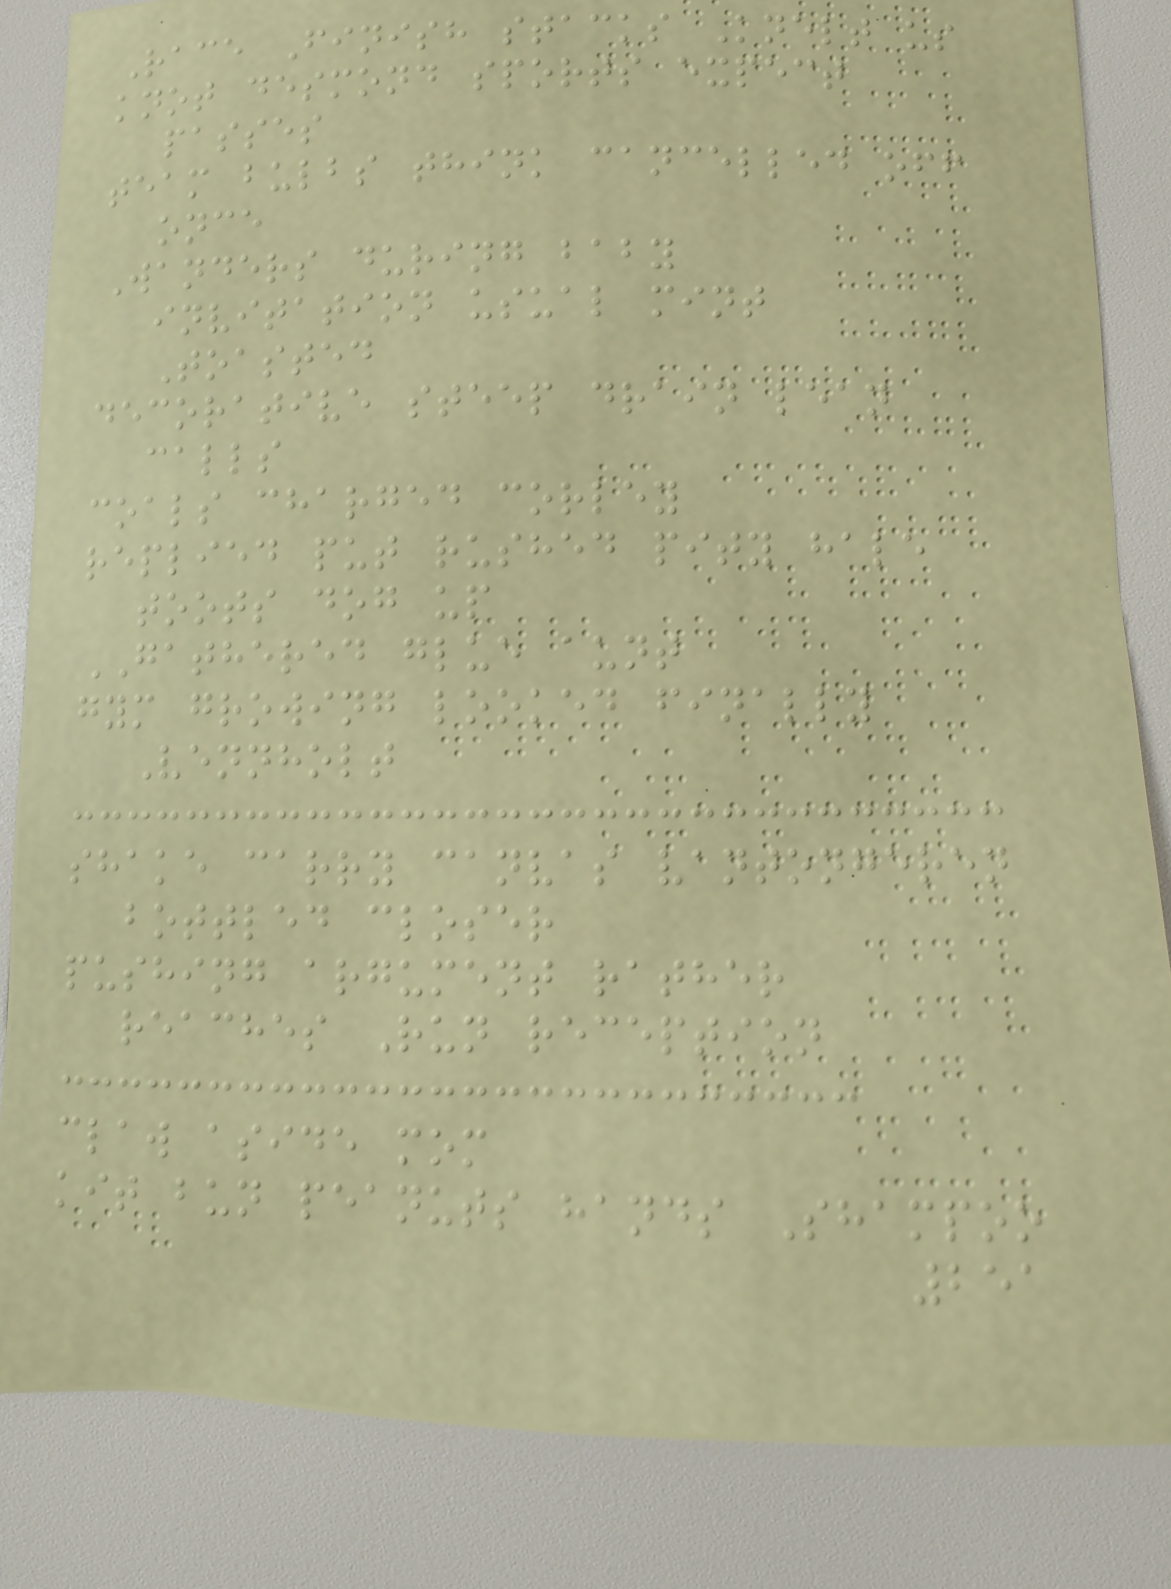Race Finish stacks Knelt us
knot desmond sports expect
passes
team bulbs think cancelled off
once
Wanders during baby
invitation usual mint
Toasted
decorative steep drain lean
calls
coals charged corley
replied put rushed pity hale
toots dog up
GATHERED glue aunt
gym growing looked finally
Vennholt
shake carry canvas vantongeren
bottled closer
pushing argument rather
reaches Run reception
claw aside mom
kit bun peanuts hands Shampoo
251
